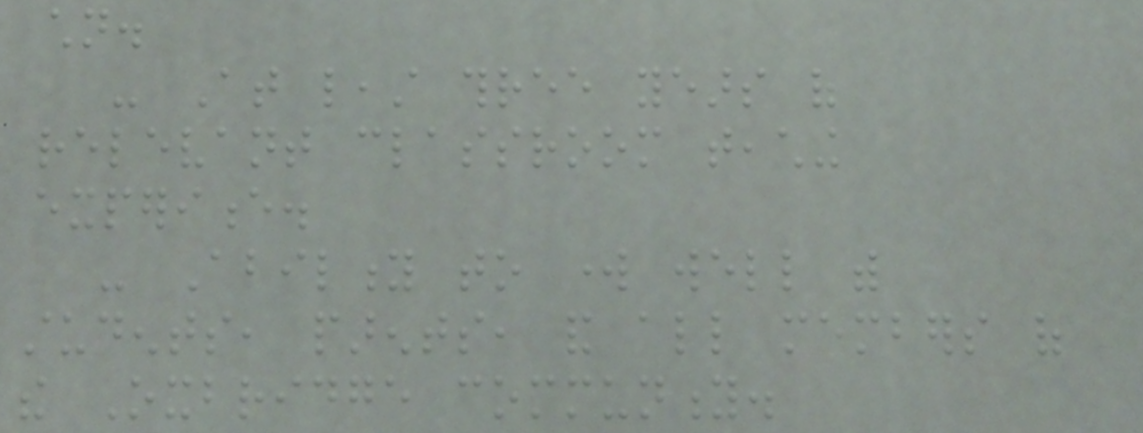children.
- At least three years of
relevant classroom teaching
experience.
- Ability to work well with
students, parents, and all members of
the Oxbridge community.
